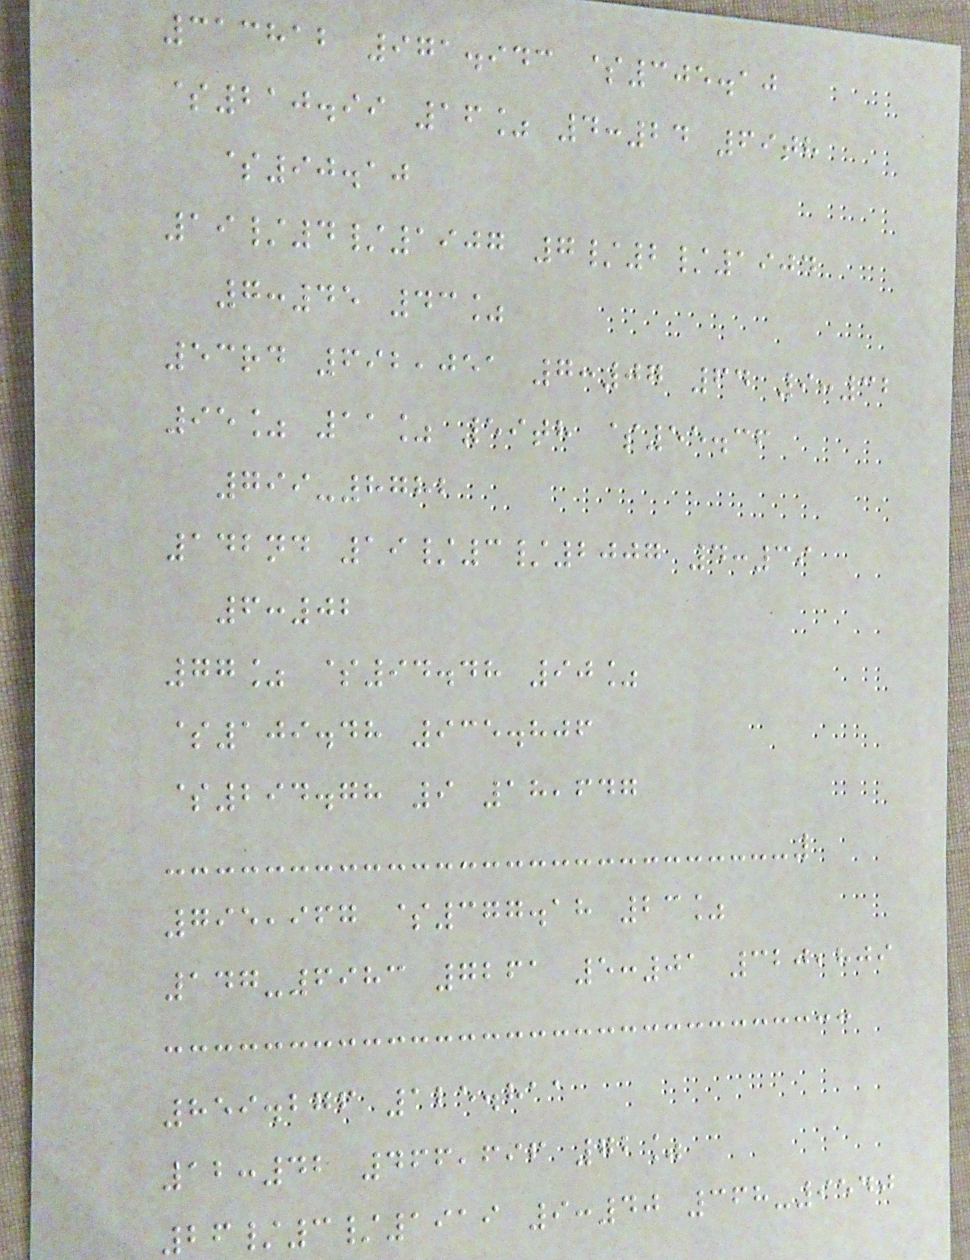313812 971.943 $305.10
$210.99 16% 4:24 69th
$90.10
19/4/1907 7/2/1904
7:45 43%
53rd 692,051 7:07 64 9:32
95% 11% 59th $55.36
799-8782
142nd 19/3/2007 4:39
6:02
77% $94.48 90%
$109.48 935.806
$294.78 9 18,647
795,967 $377.18 23%
147-6983 7261 5:01 320,809
859.276 125.811
12:42 466,696 72%
26/3/1919 9:40 368-9540
